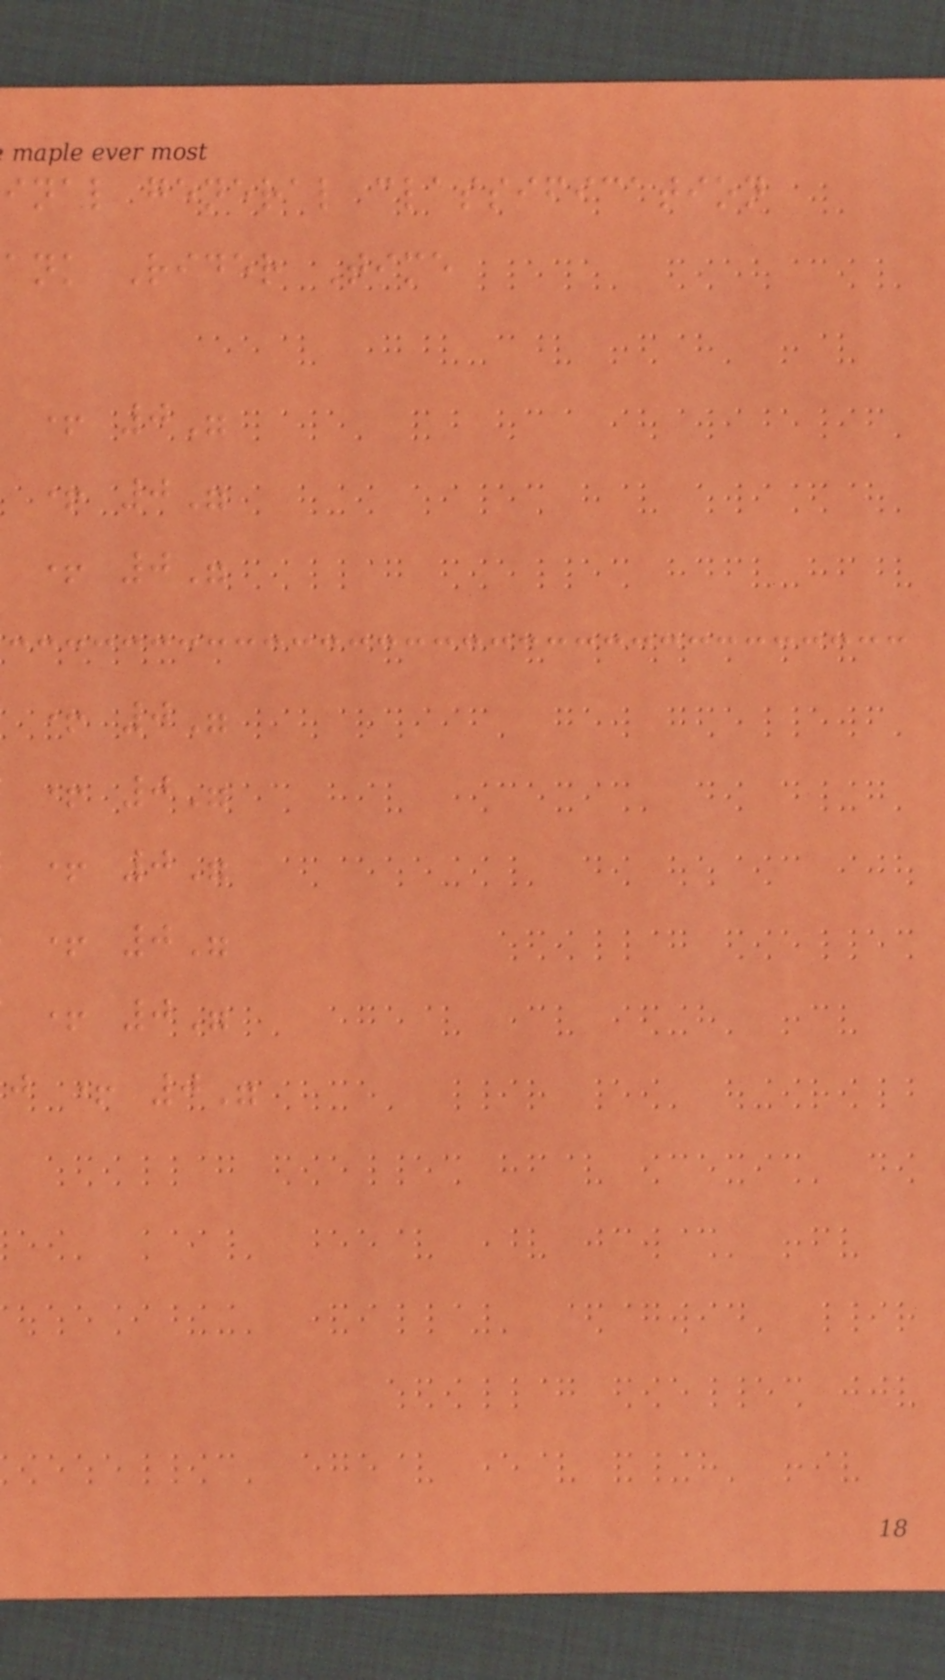inal general classification
ank Rider Time
+ 0"
+ 0"
+ 0"
+ 0"
+ 0"
+ 0"
+ 0"
+ 0"
j + 0"
